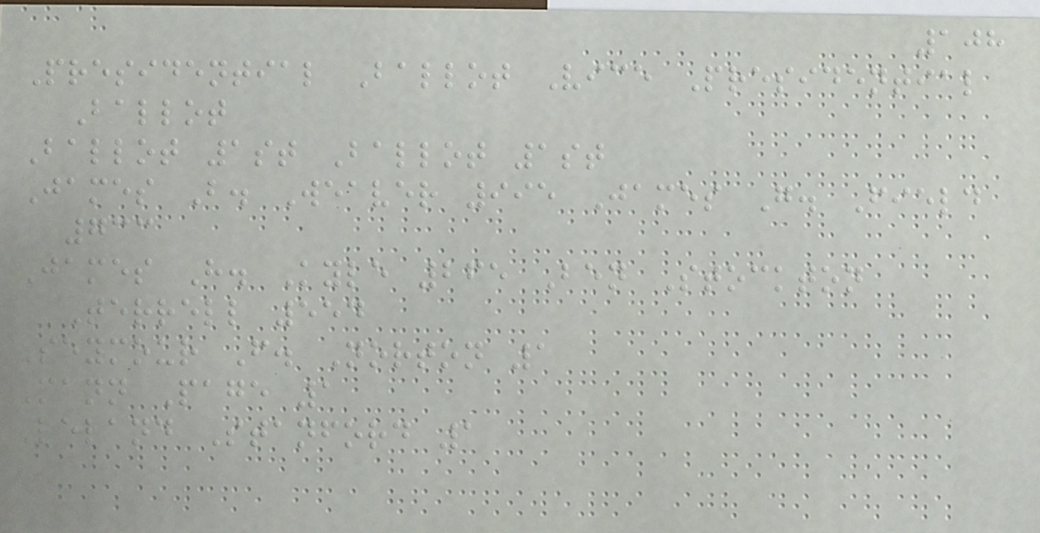108
Presidential Ballot Vice Presidential
Ballot
Ballot 1st Ballot 1st
James B. Weaver 995 James G. Field
733
James H. Kyle 265 Ben Stockton
Terrell 554
Seymour F. Norton 1
Mann Page 1
Leland Stanford 1
